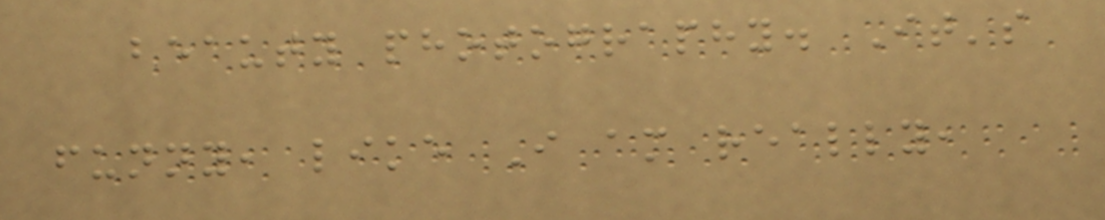beauty photography. It's
funny, like I am really,
